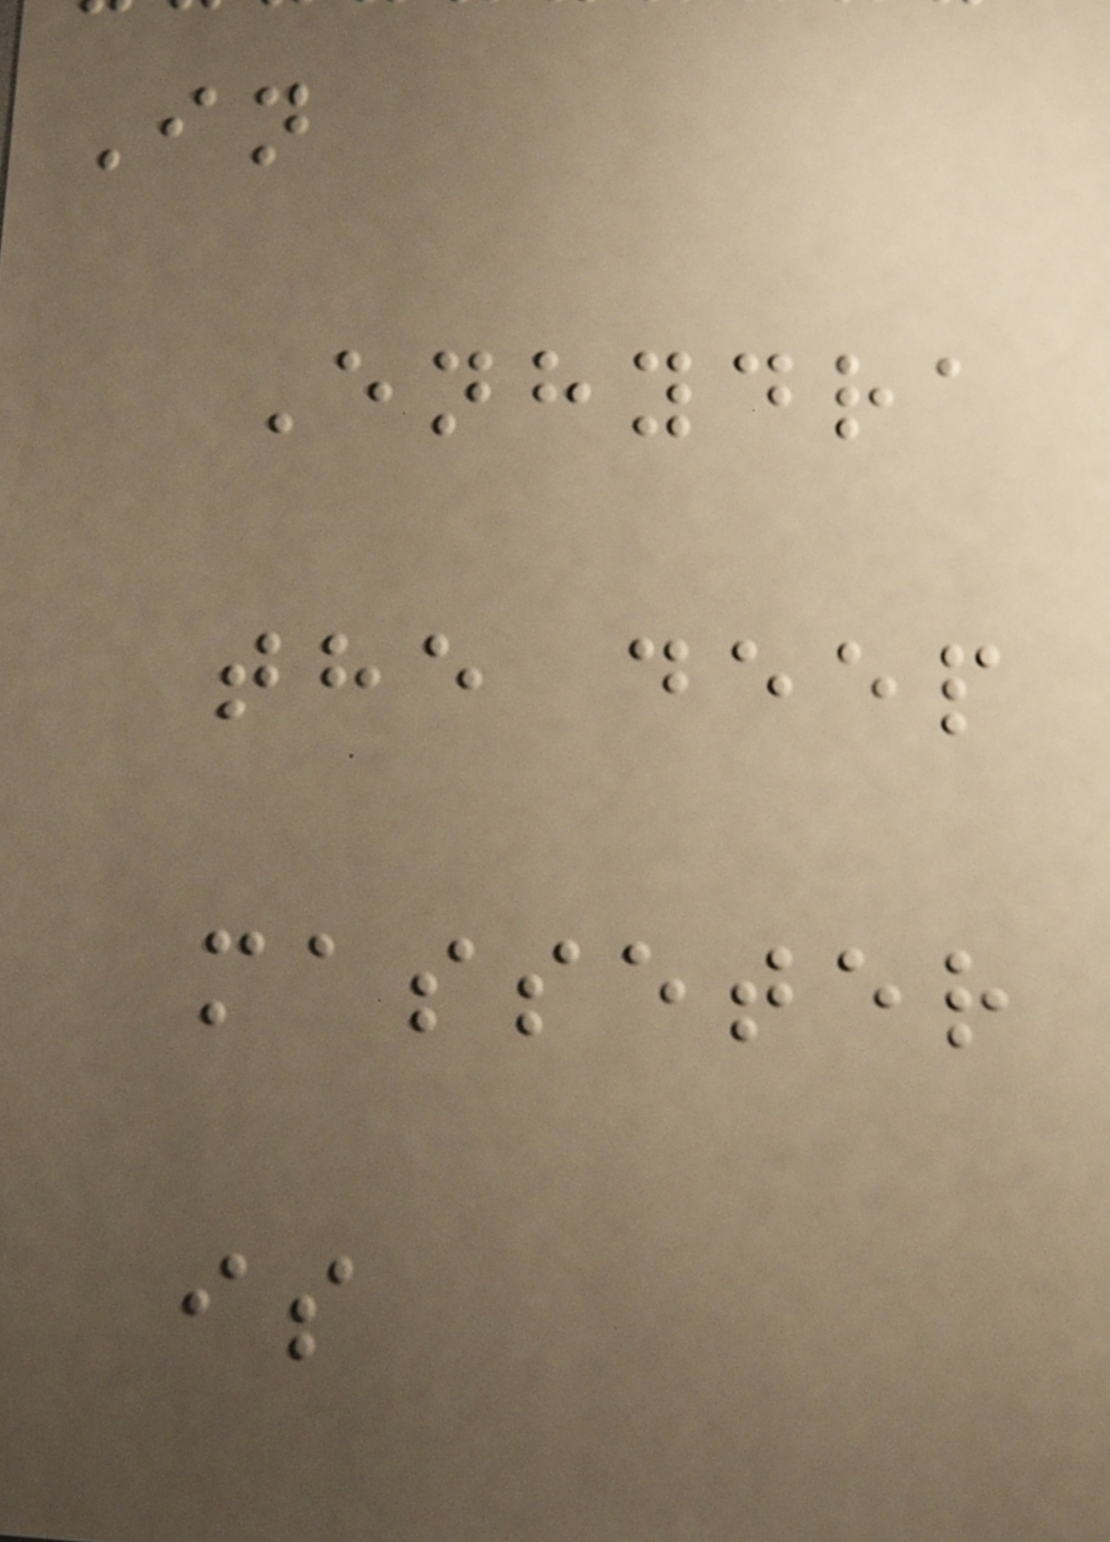In
Enhydra
the deep
masseter
is
